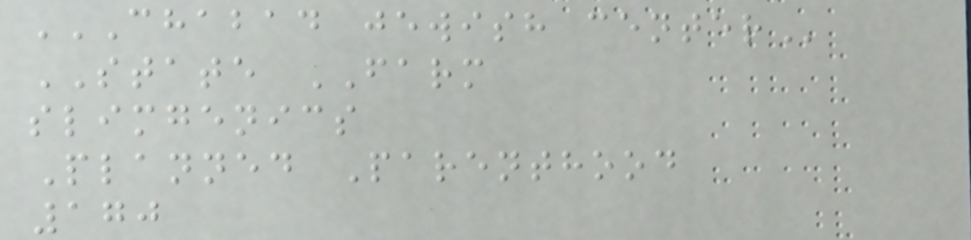CHABAD JEWISH CENTER
STATE FARM
slimgenics
Planned Parenthood
170
